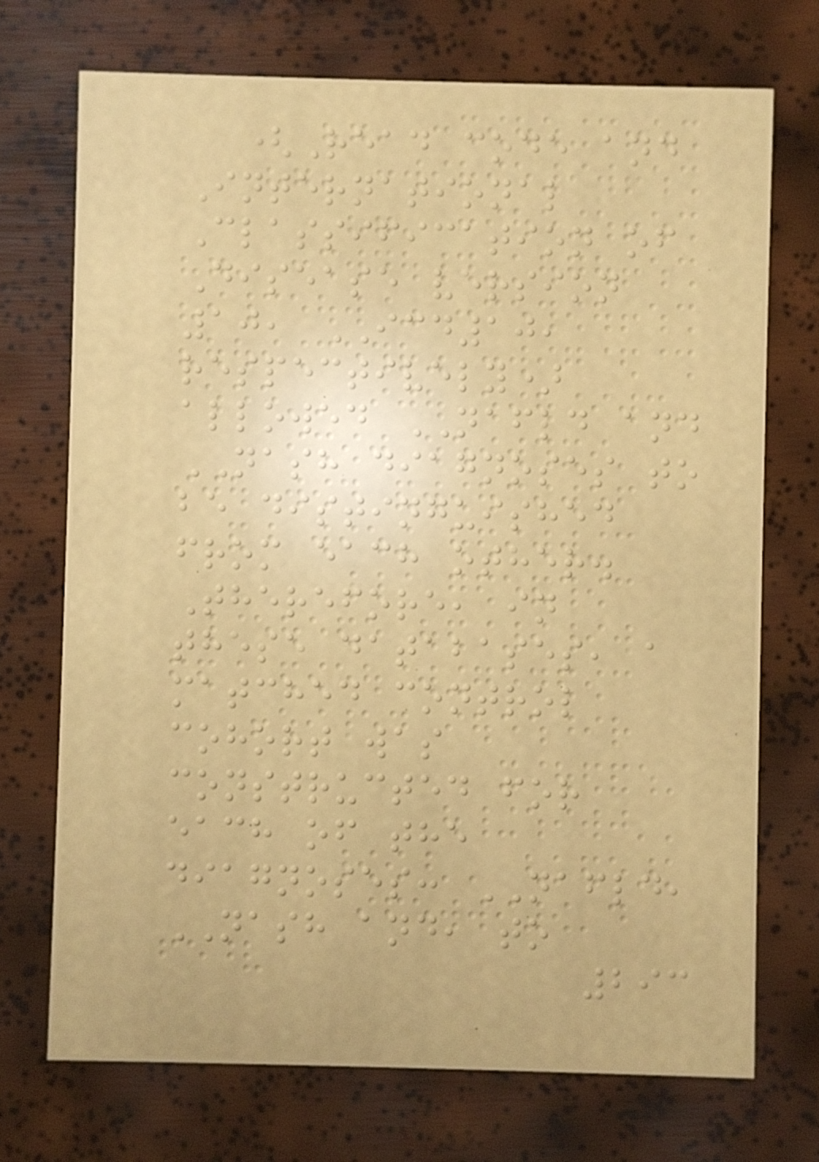(Read code and
International
Classification of
Disease version
10, ICD10,
respectively)
allowed NAFLD and
NASH diagnoses to
be distinguished
from each other.
Therefore, in
these databases, a
matched control
cohort was
constructed for
each of the
diagnoses: NAFLD,
NASH and, to
293
